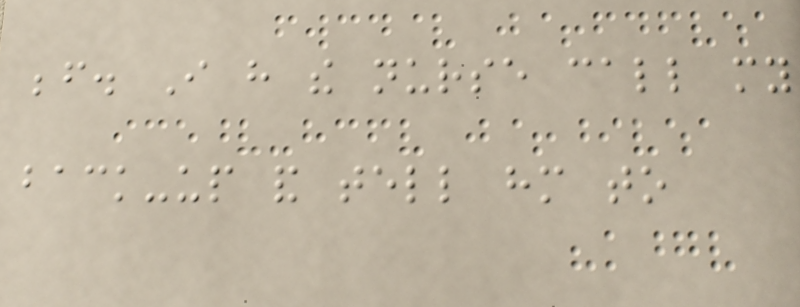before. I have the nurse call my
back-up and tell him to
